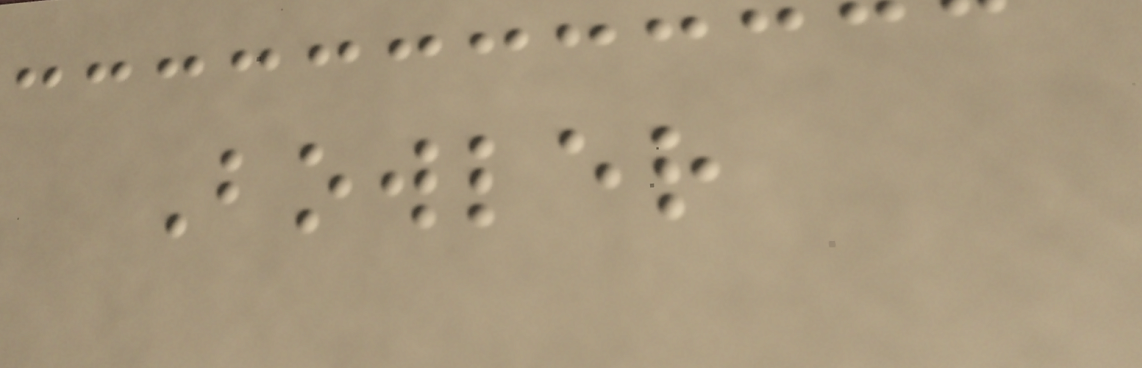Bowler
